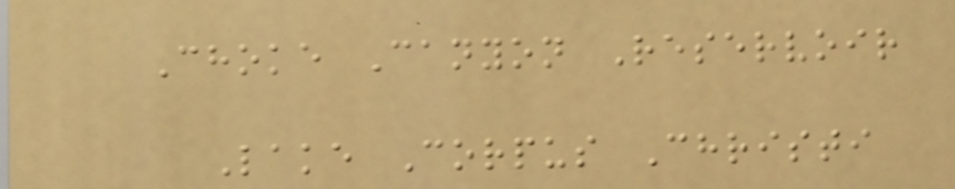Choke Canyon Reservoir
Lake Corpus Christi
